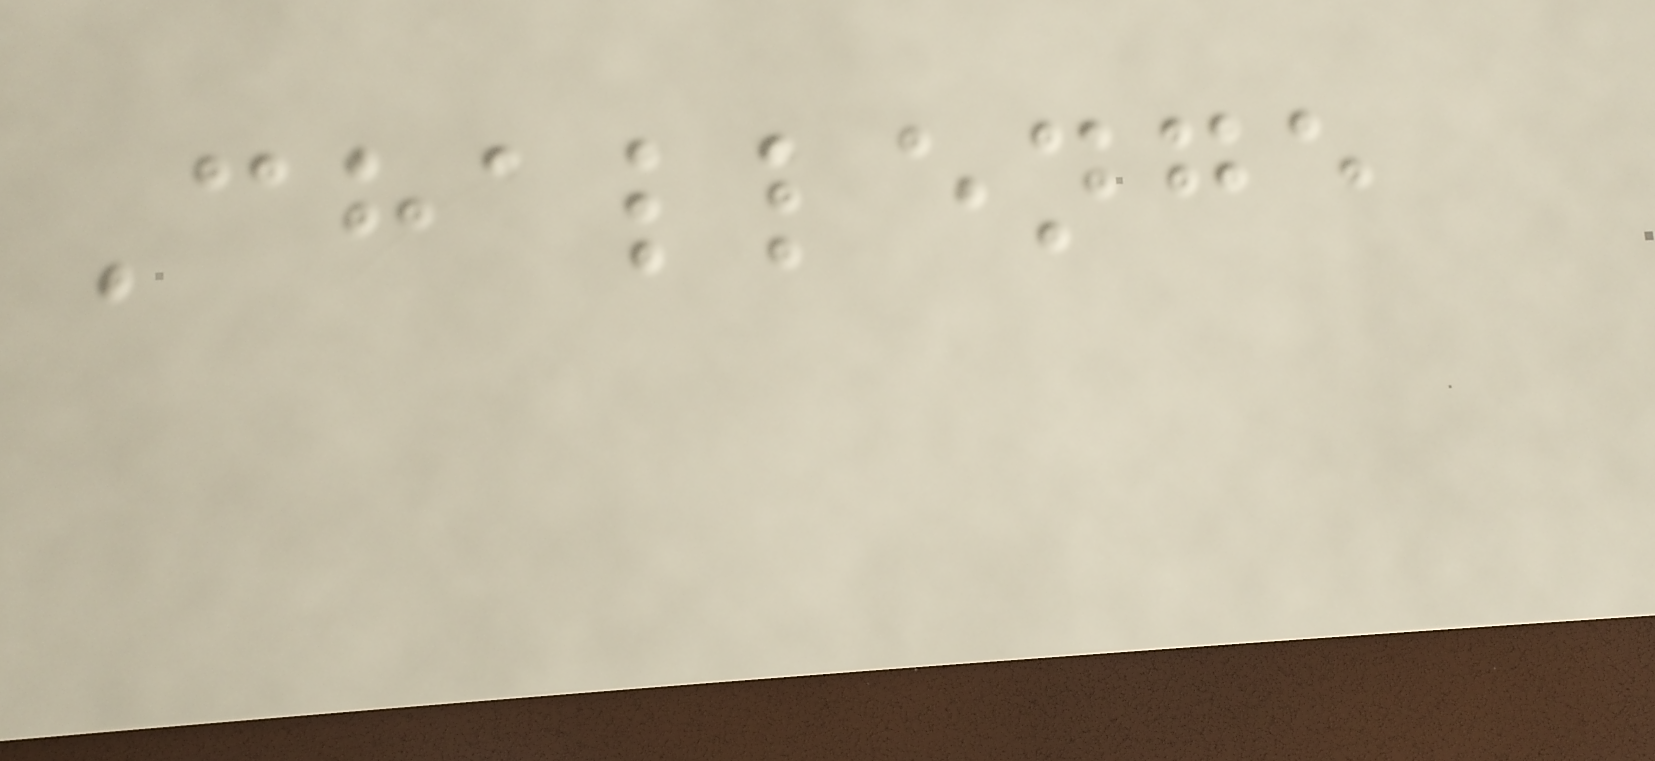Challenge
